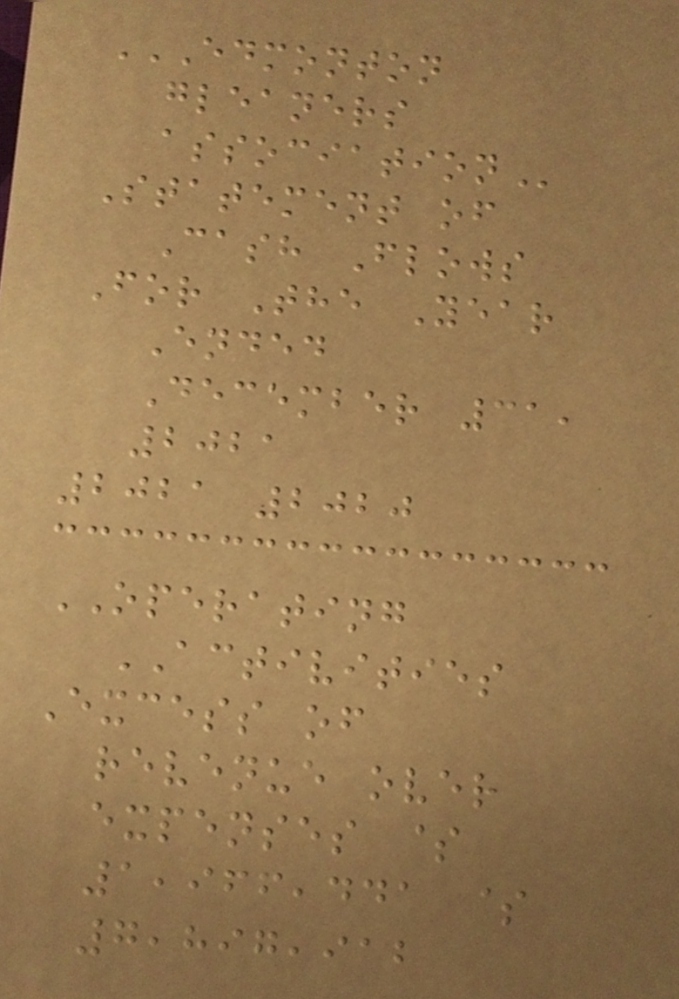EDMONTON
GLEANERS
ASSOCIATION
Statement of
Cash Flows
For The Year
Ended
December 31,
2021
2021 2020
OPERATING
ACTIVITIES
Excess of
revenue over
expenses $
1,966,441 $
7,897,912
